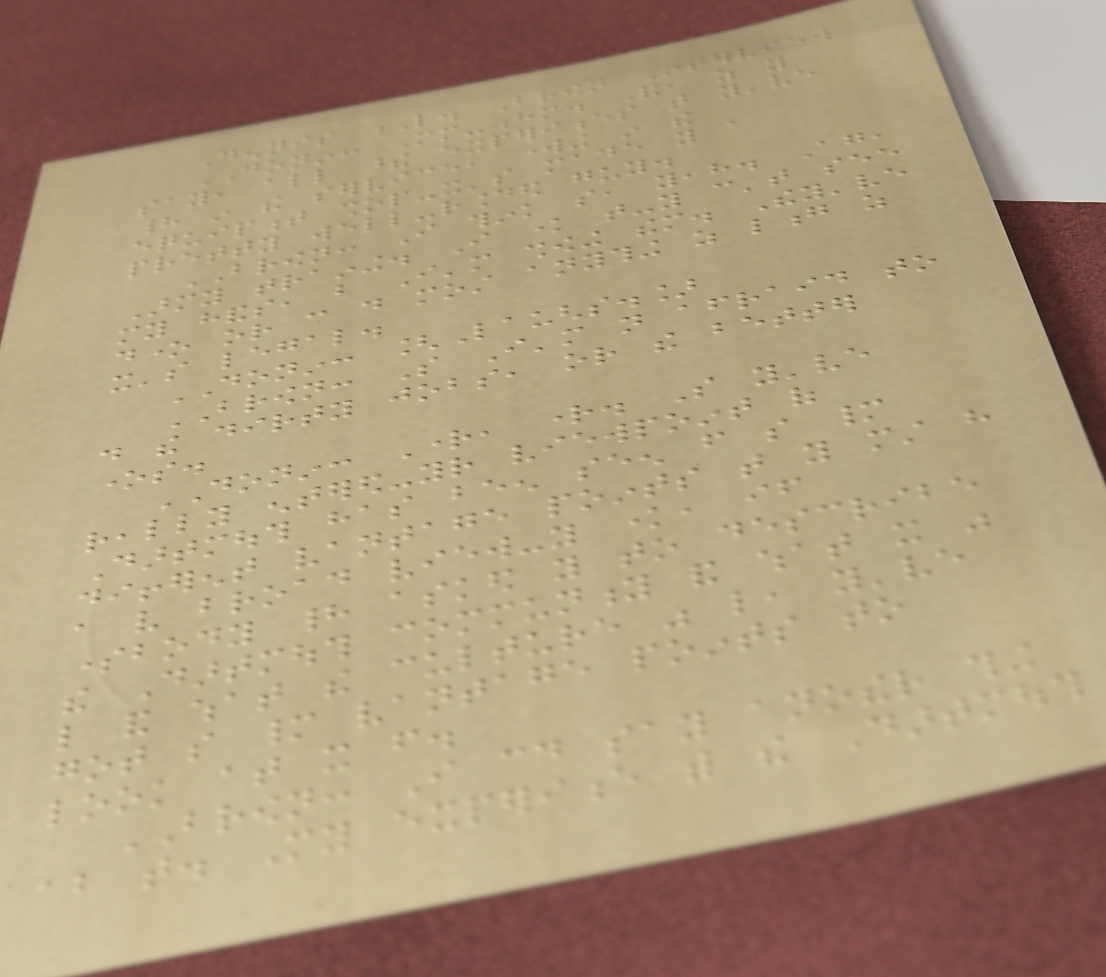Dennis L. Brown Interview
DONIN: Mm-hm. And, as you
say, all these experiences that you've
had in the service, working in the
equipment shop-it's made you a
pretty well-rounded guy.
BROWN: I think so, yeah. Again,
Army training. I know that-you can't see
my hands, but I'm showing them. They've
done or can do most anything as long as
it's legal.
DONIN: [Laughs.]
BROWN: So I'm not afraid to
do the dirty jobs, or the better
ones.
DONIN: Right, right. So you've
really entered-your viewpoint of
Dartmouth has been seen from so many
different vantage points that you must have
a very broad view-you know, if
somebody had asked you to describe
the Dartmouth community and what it was
like and what the culture was like, you've
got so many vantage points to
look at it from.
BROWN: I could say another thing
about that. My experience with the Dartmouth
